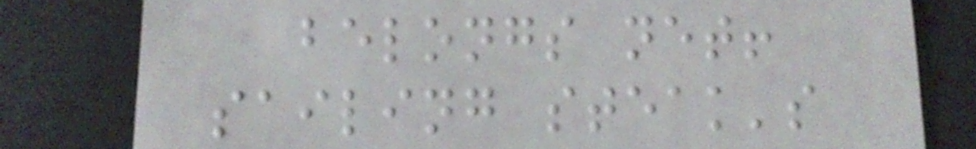belongs net!
sailing steak's
